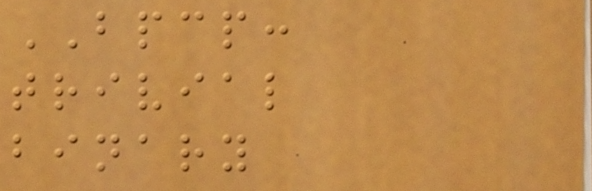BPCP:
trivial
binary
